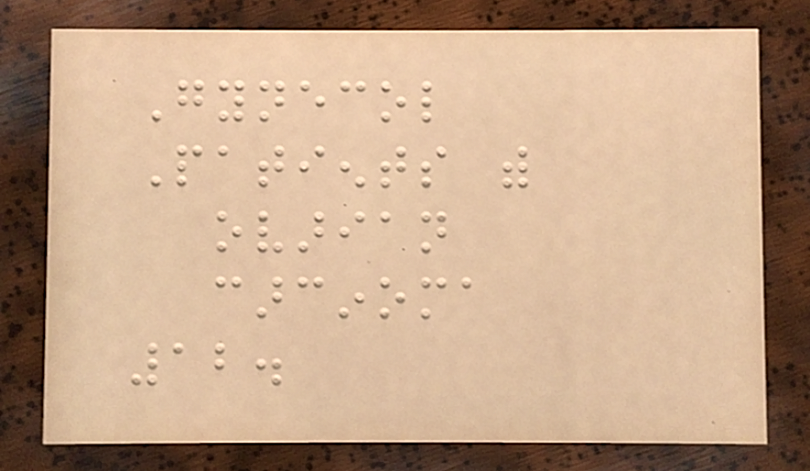Gynecol
Patients with
ovarian
carcinoma
12.
